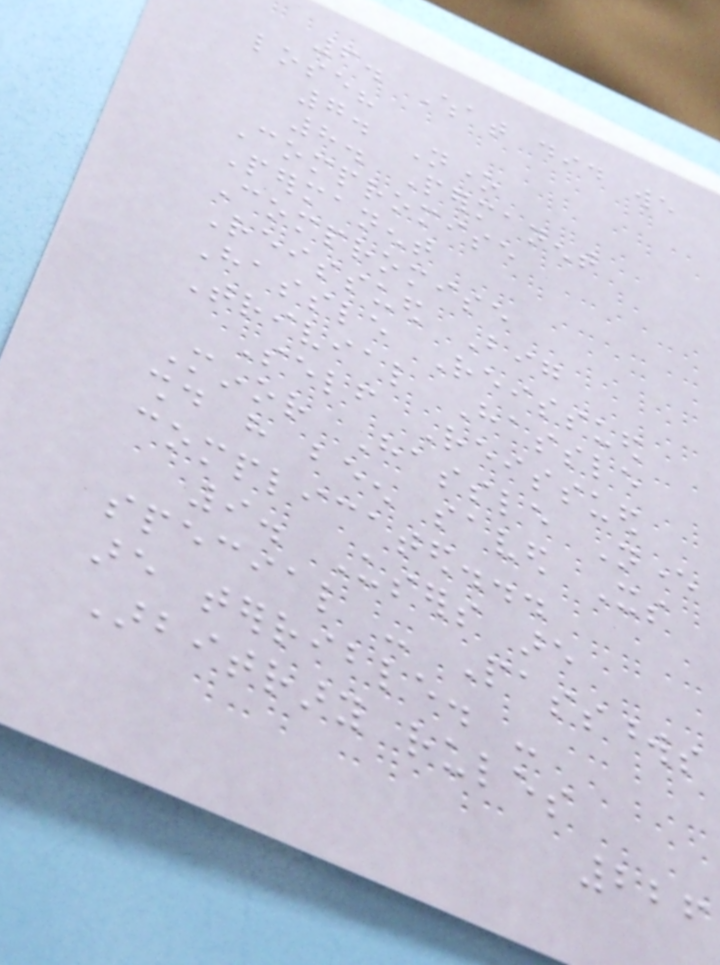6. What did we
lose?
7. None
8. Permanent
Compromise
Permanent
Compromise
Reissued Big
Hassle Reissued
Trivial Hassle
Self Reissued
Minor Hassle Never
should have been saved Its
complicated...
9. Users are
special - Passwords
are terrible. -
Arbitrary rules
226
